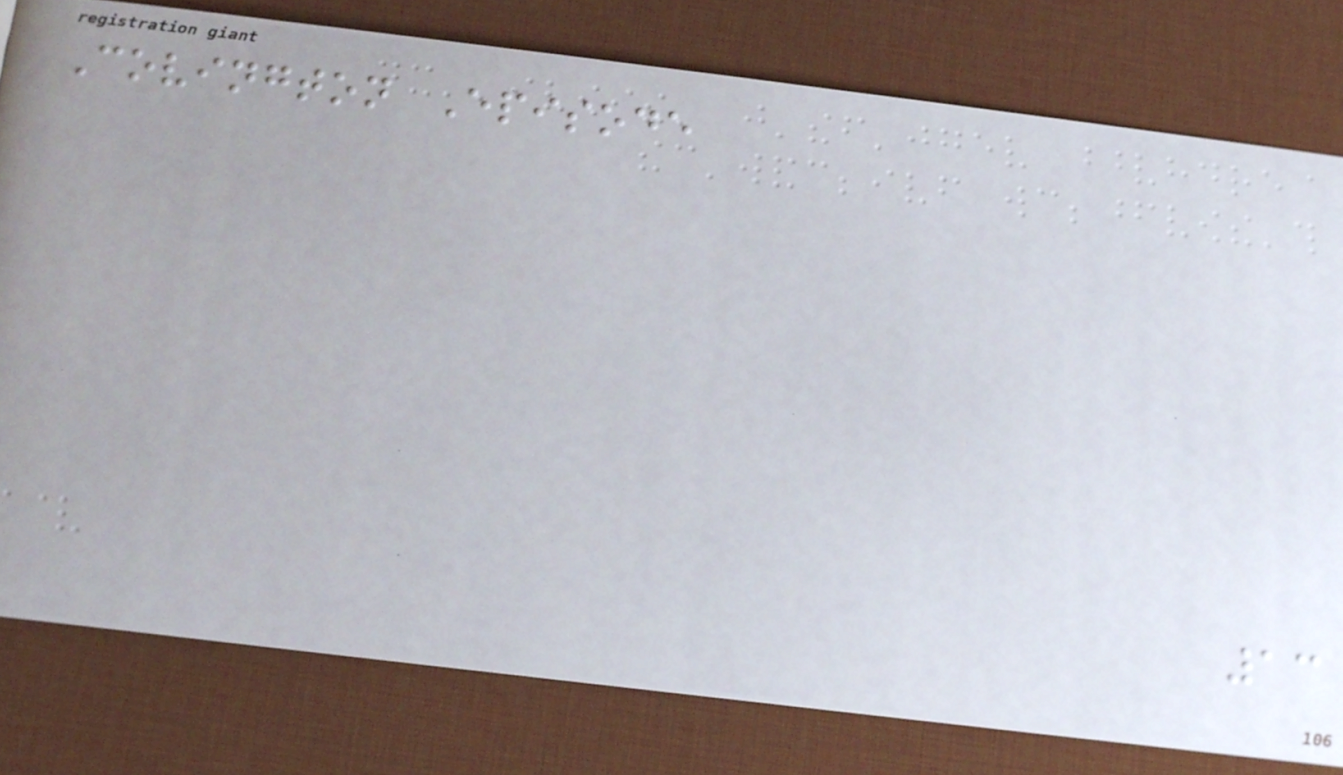Covington Episode
13
